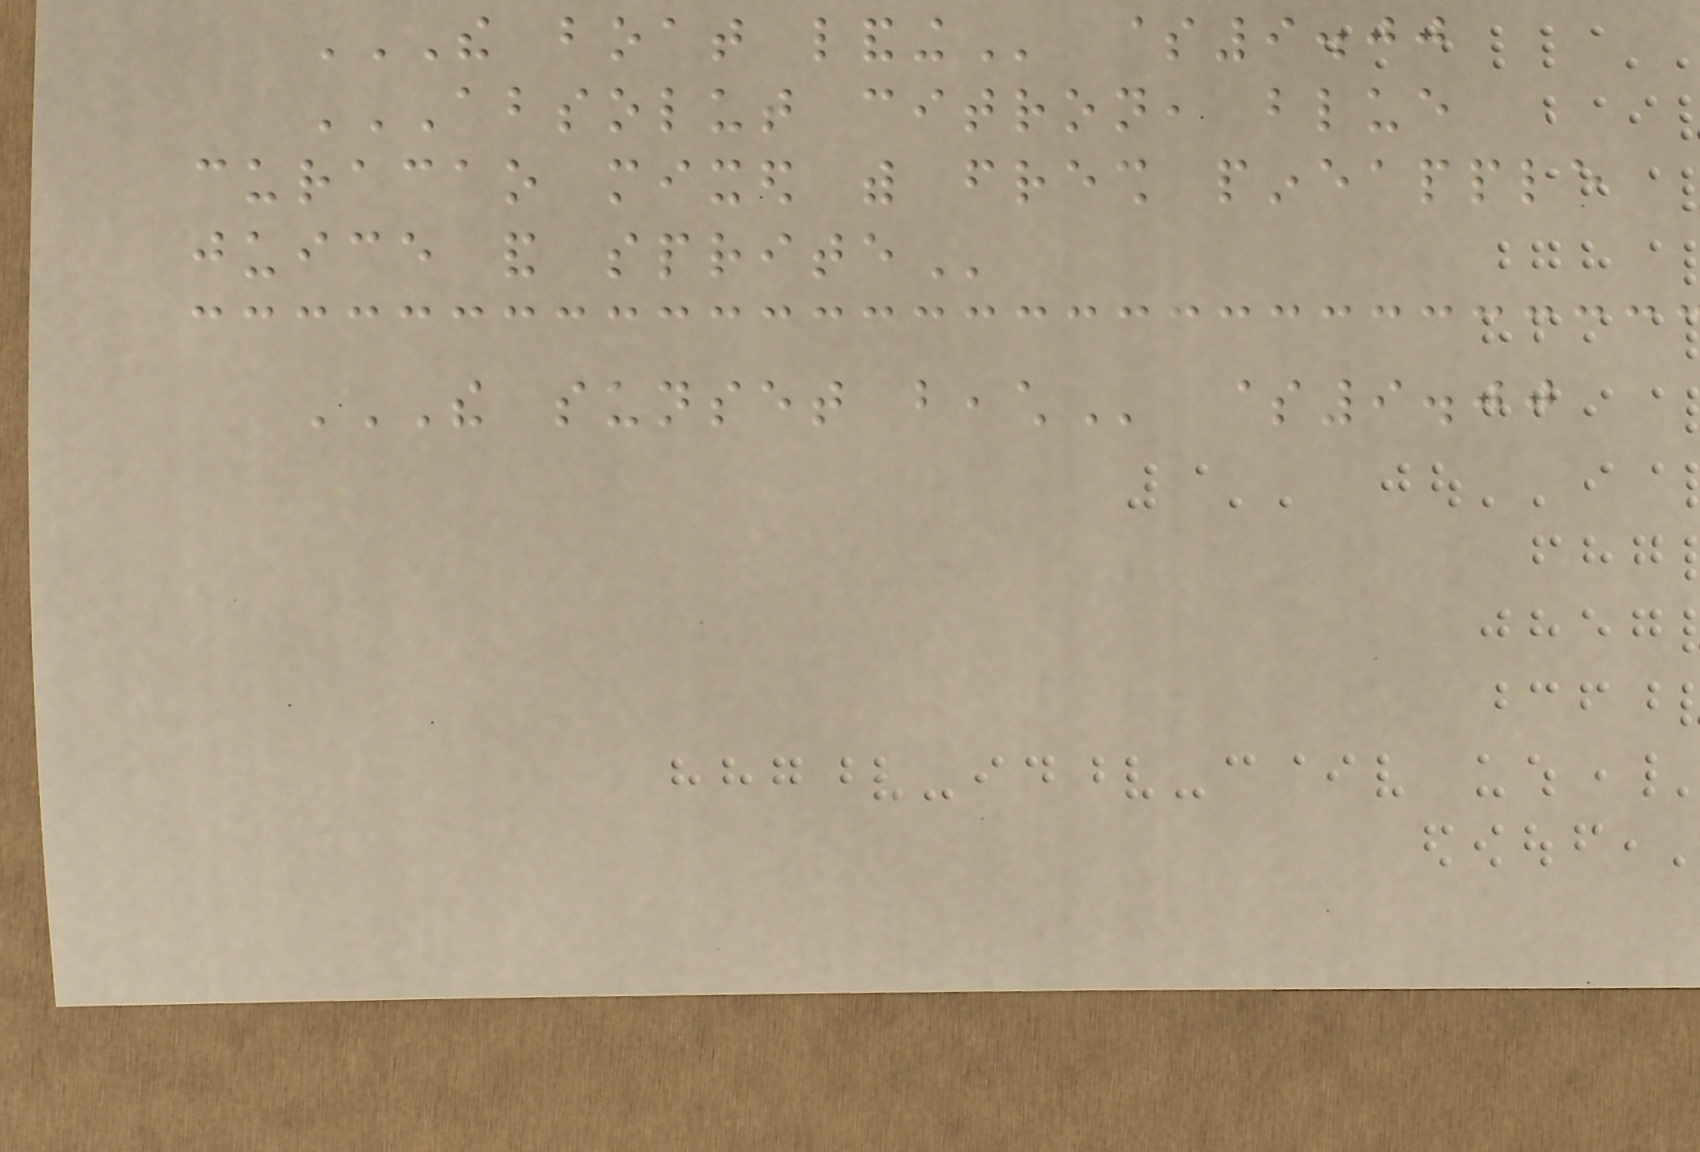THE BOAT LANDING $9.00
ABSOLUT CITRON, BLUE
CURACAO MIXED WITH FRESH PINEAPPLE
JUICE AND SPRITE
THE SUNSET BEACH $9.00
